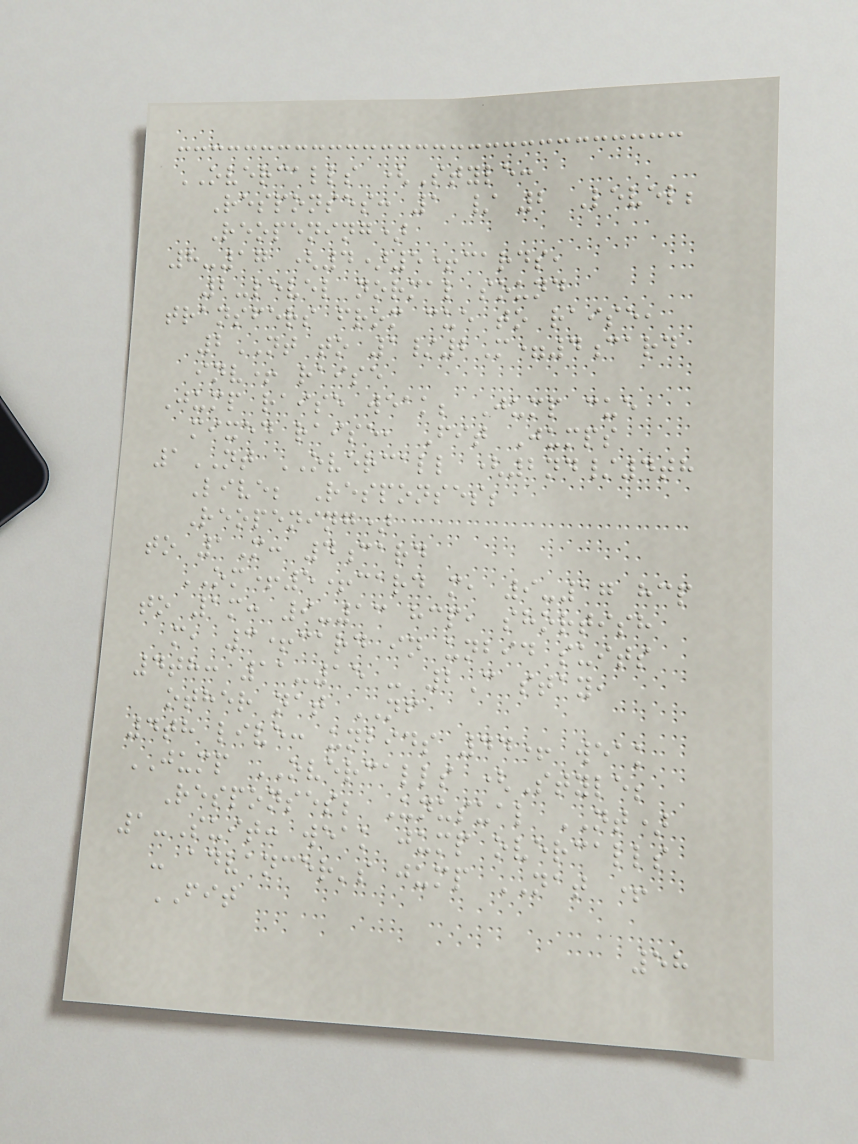OVERCALLS (Style:
Responses: 1 / 2 Level;
Reopening)
8-17 (4)5+cards,
2-level normal sound
transfers from cue to raise,
2NT to 1/2M=4card
inv+ raise
Jump raise weak; Jump cue
mixed raise, Fit Jumps
1NT OVERCALL (2nd/4th
Live; Responses;
Reopening)
to 1M: 4card
OM+5+card m, 9-17 hcp
to 1m: 9-13 hcp, shortish
m, 3+card in unbid suits
4th: 11-15 - 2C stay,
other nat NF
4th live: unbids 44+ weak
JUMP OVERCALLS (Style;
Responses; Unusual NT)
1-Suit: weak jump overcalls
- advancer's jump NAT +
FIT
58
